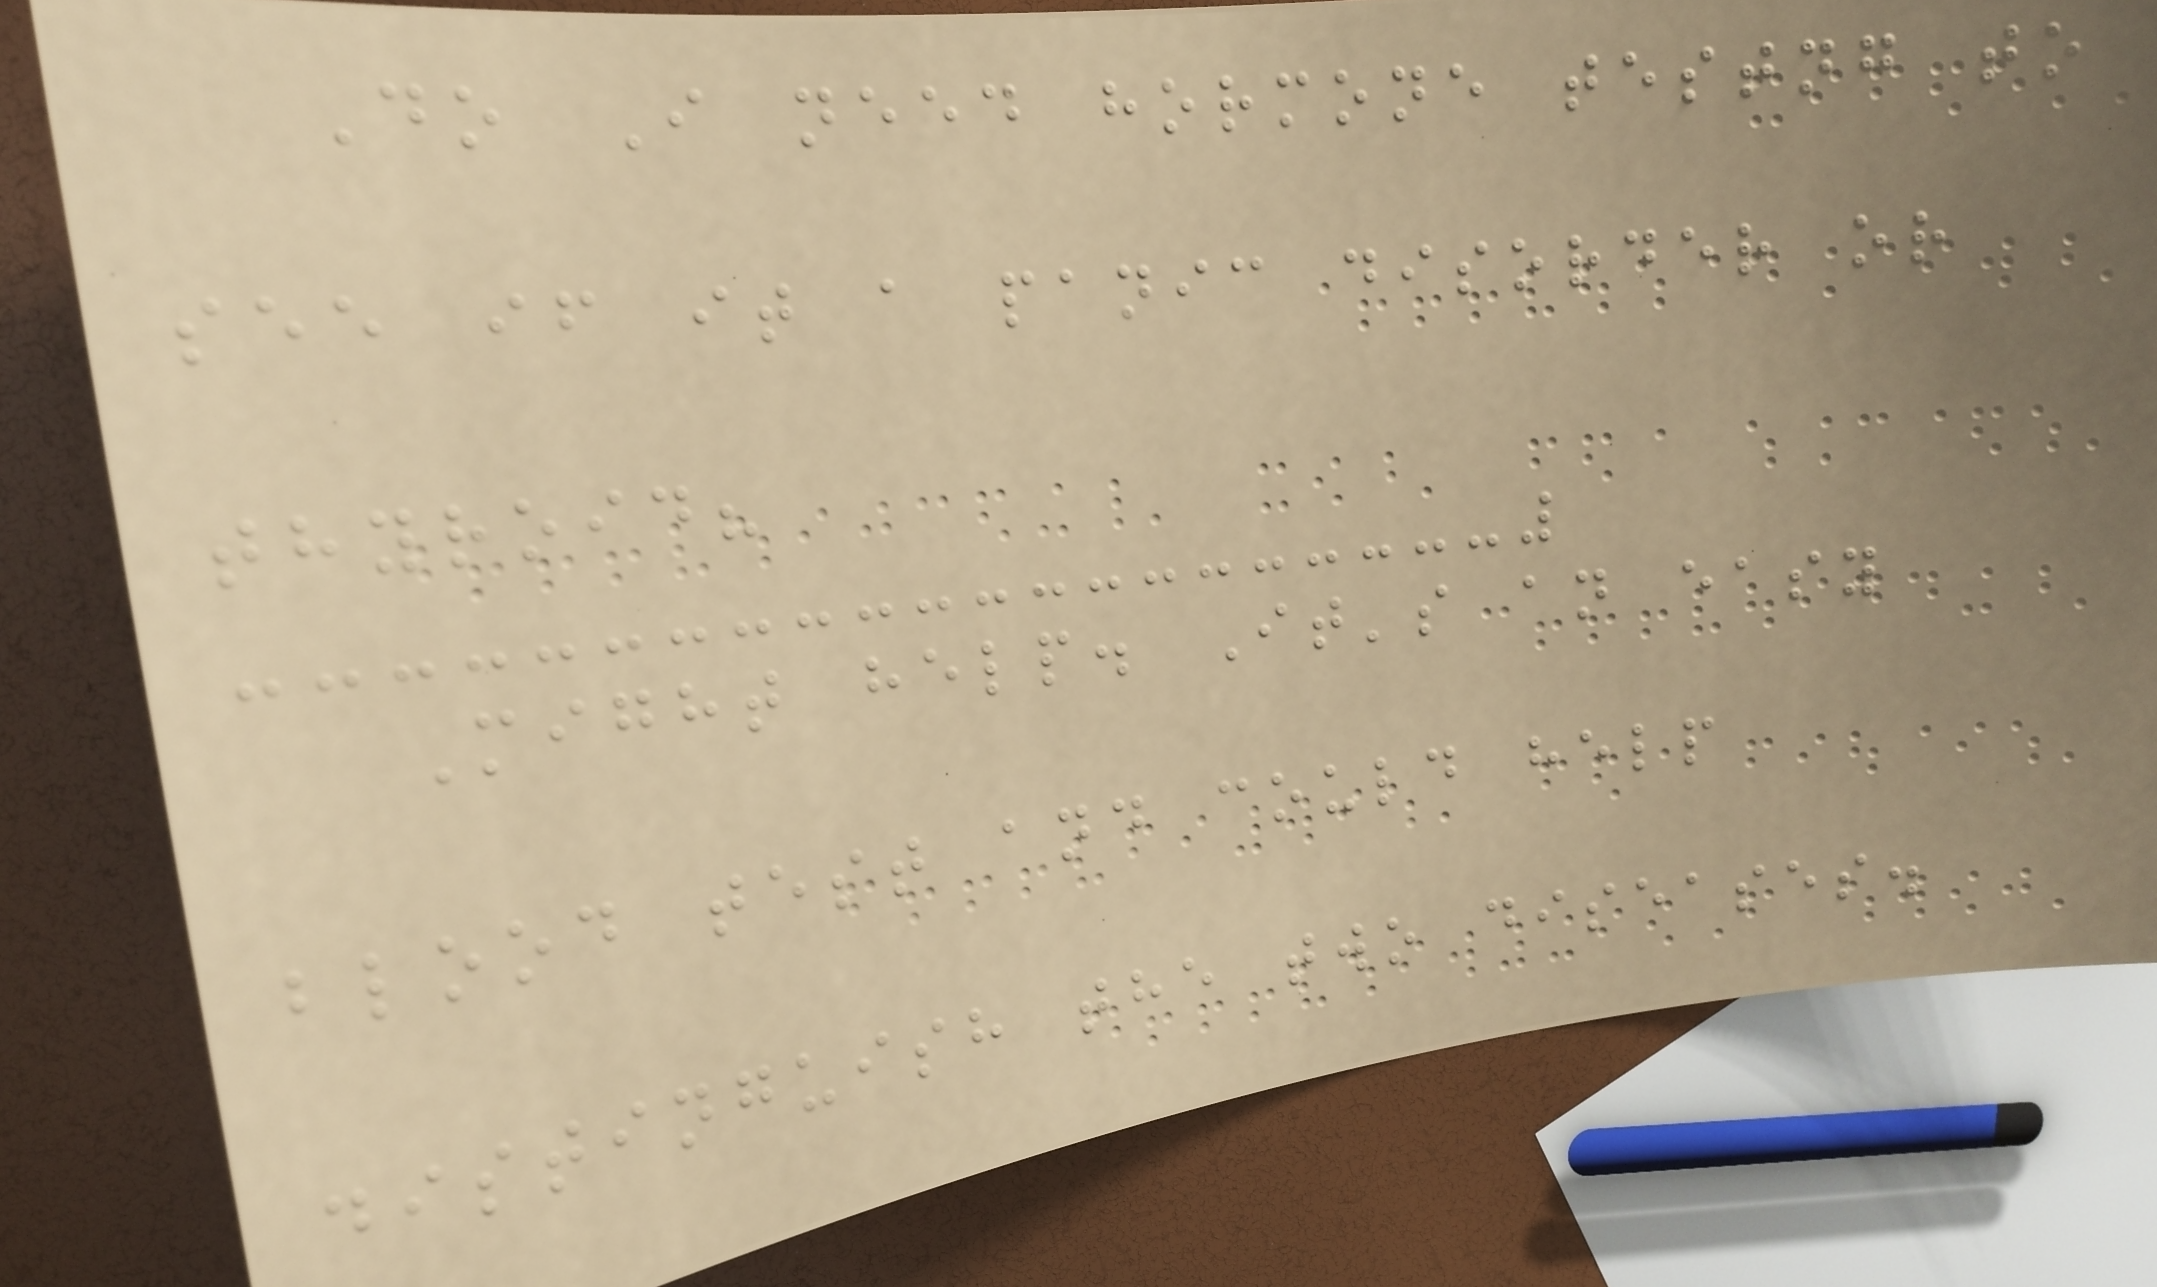Do I need hormone testng to
see if it a panic disorder or
thyroid?
Might help. It's an easy
blood test and could help
distinguish the two diseases.
